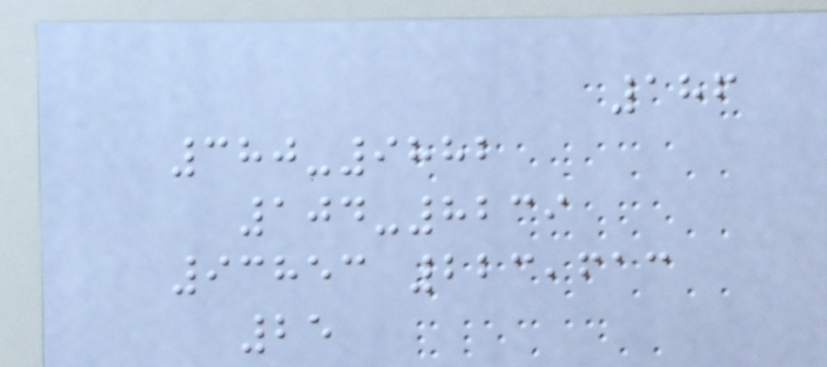186
380-9882
104-8239
93853 223,613
25
